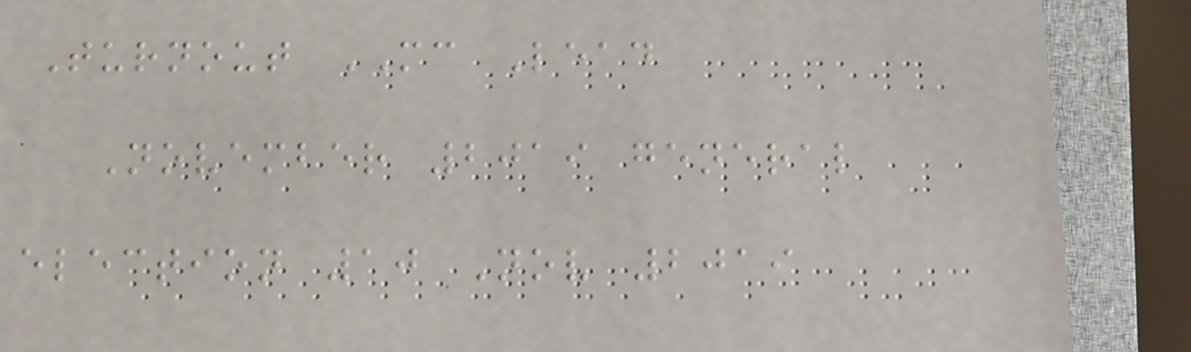Turnout MC Lead
November 2019 general
election 10 Nov 2019
